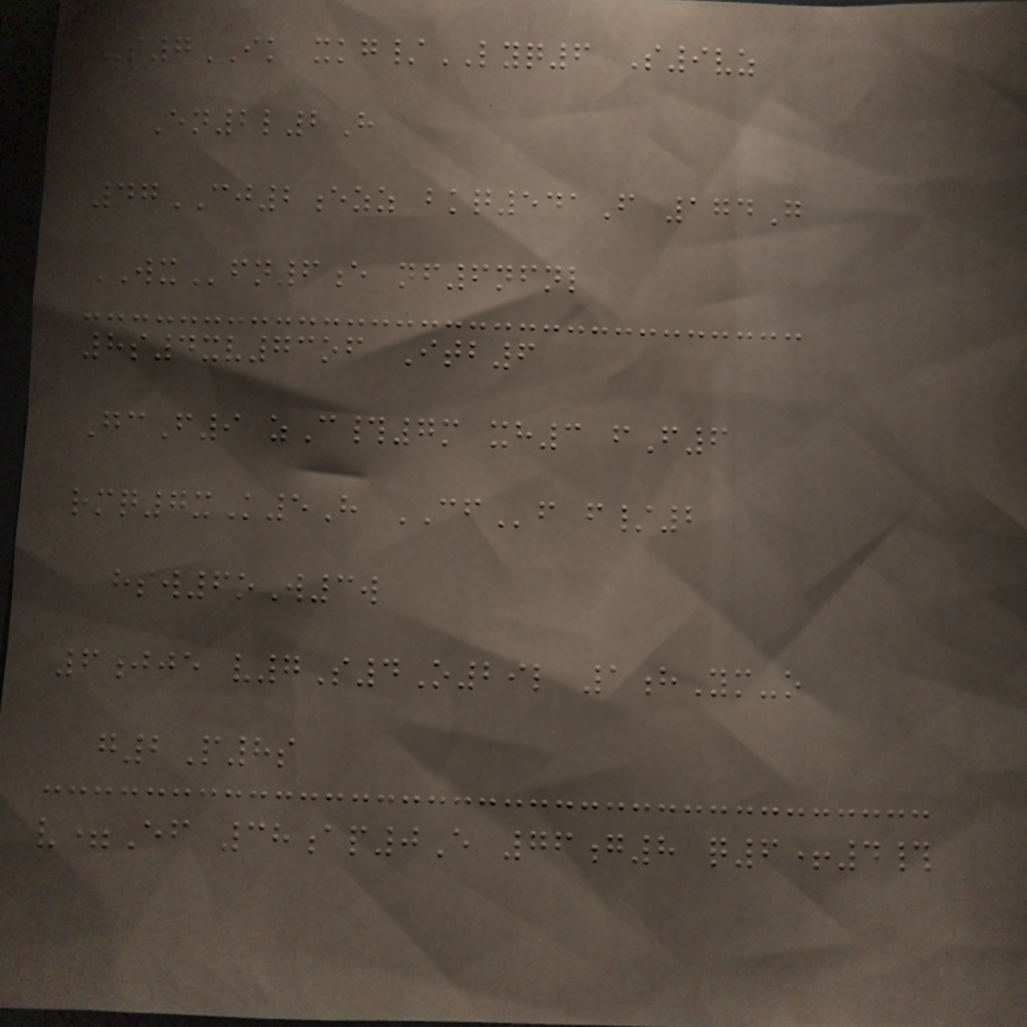-s7IK xkg/LYQ6 S9vz
En2l2H
47CJ2ezz bkq541F 174G
WXfn6e nf6nfnl
8s4xv73of Itb6
GcF9 zC#7m xh3 fF6
rmq7xK5H CFf f/2
hsw6oW3w
6jje v7S4O29l 1hYm-o
g2P8s
v=Ef 38ap0E 76g8 q6+4#
